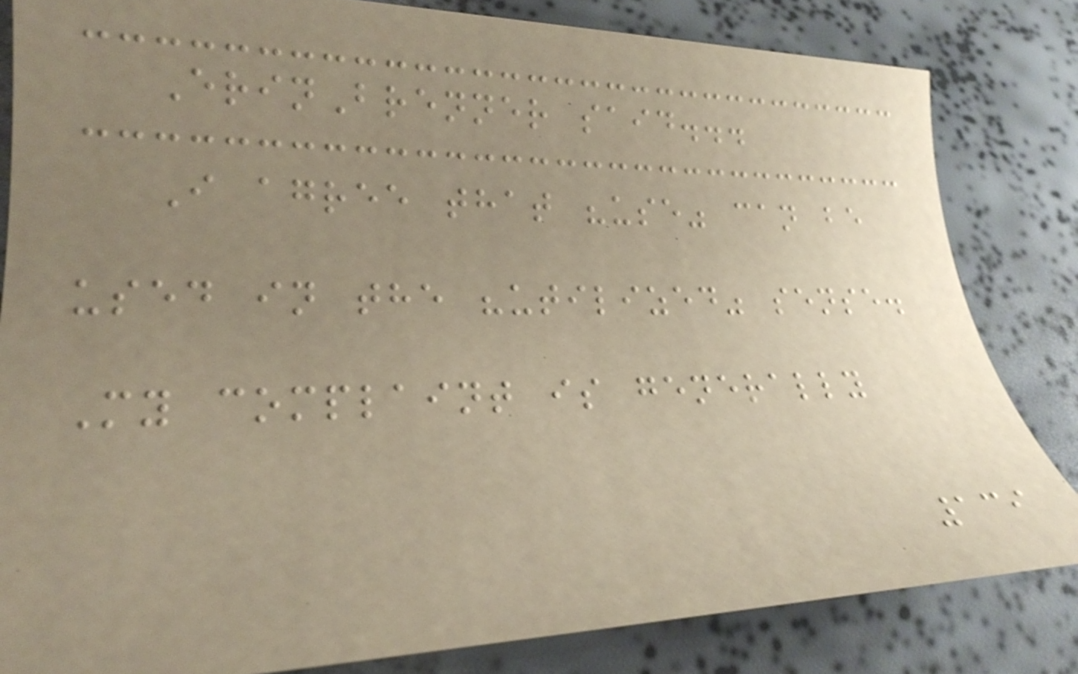ErinBrenner said...
I agree that "use" can be
used in the "utilized" sense.
My complaint is generally
139
